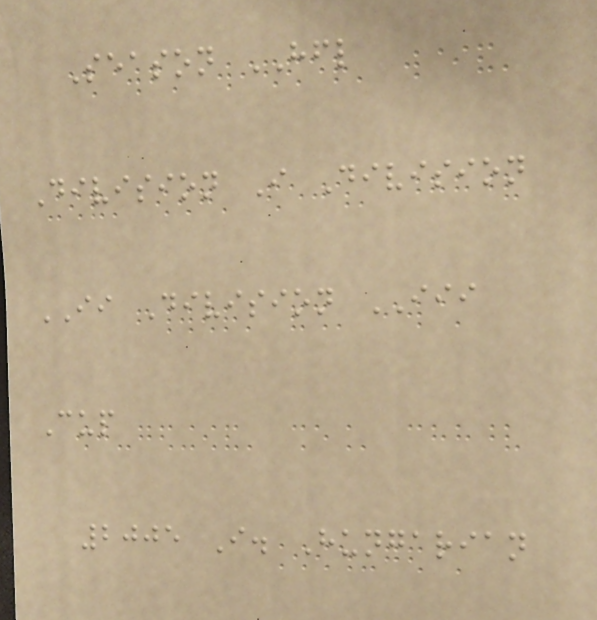Season HFL
Division I Division
II Division III
Cup
2005 I. Hungarian
